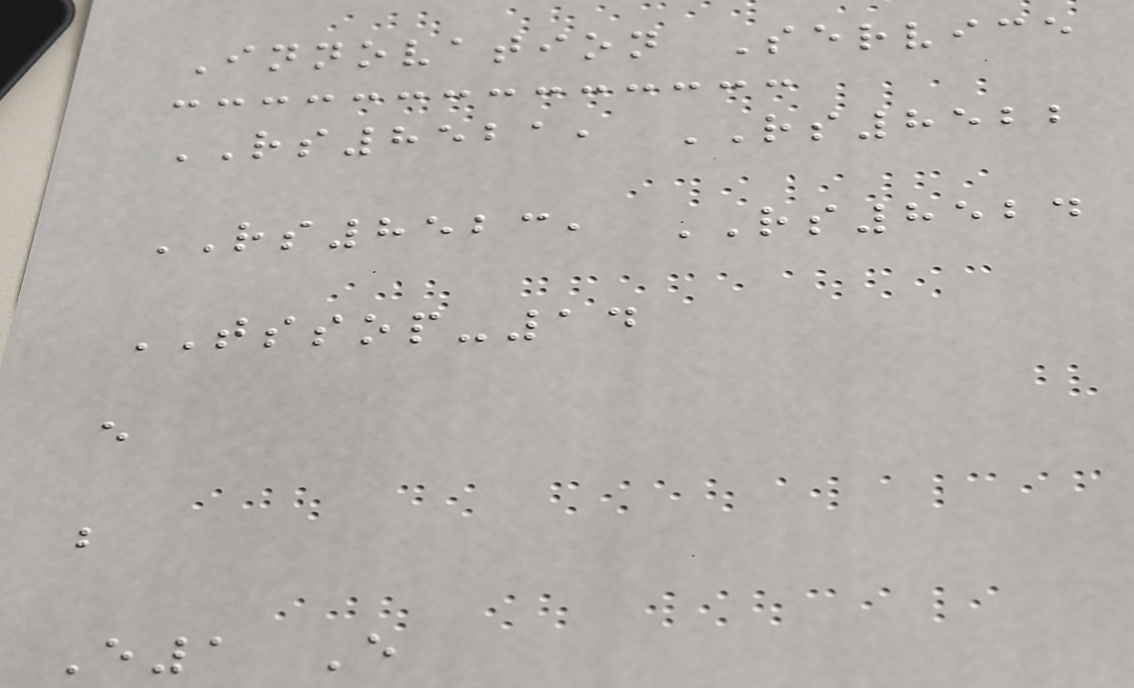Innovation Service
RS8521, RS8522
RS8523, RS8524
TSSOP-14
e
b
E1 E
